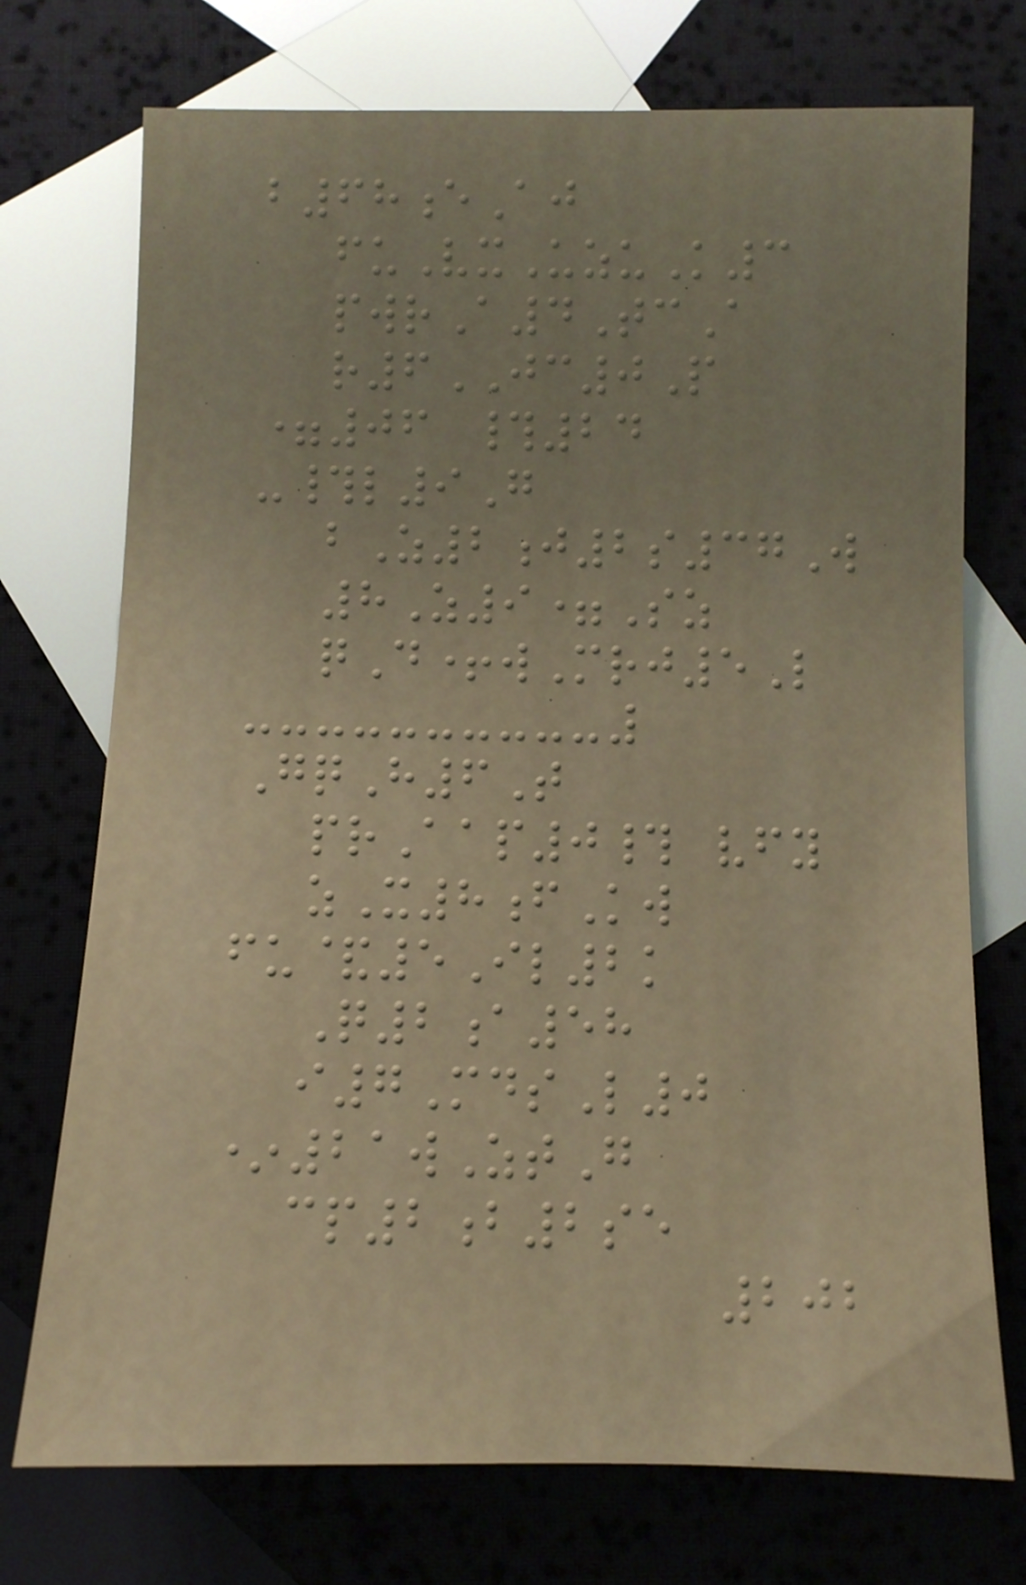b68eAj
fuVxUzuK3
pwrA4TcA
r6JC0P
=06 #24
-#l9G
bZ2j2s37W
8Z9=Sz
qD+wMrj5L
GqH6T
prAap0# vfy
zX8fKw
fu&5Il2k
Q2a58
i7MdsL0
*21wZtG
cp2b2se
202
